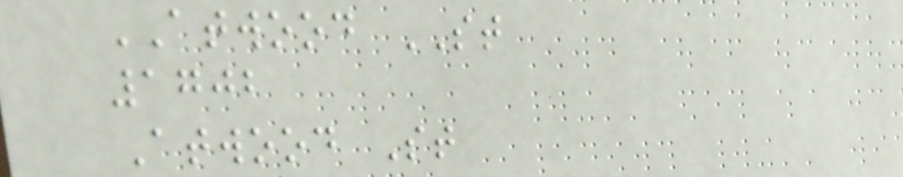ATWOOD ST
1702
Atwood St
